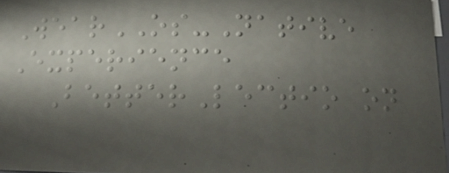WearOS-Native
Experience
BetterLectio on
